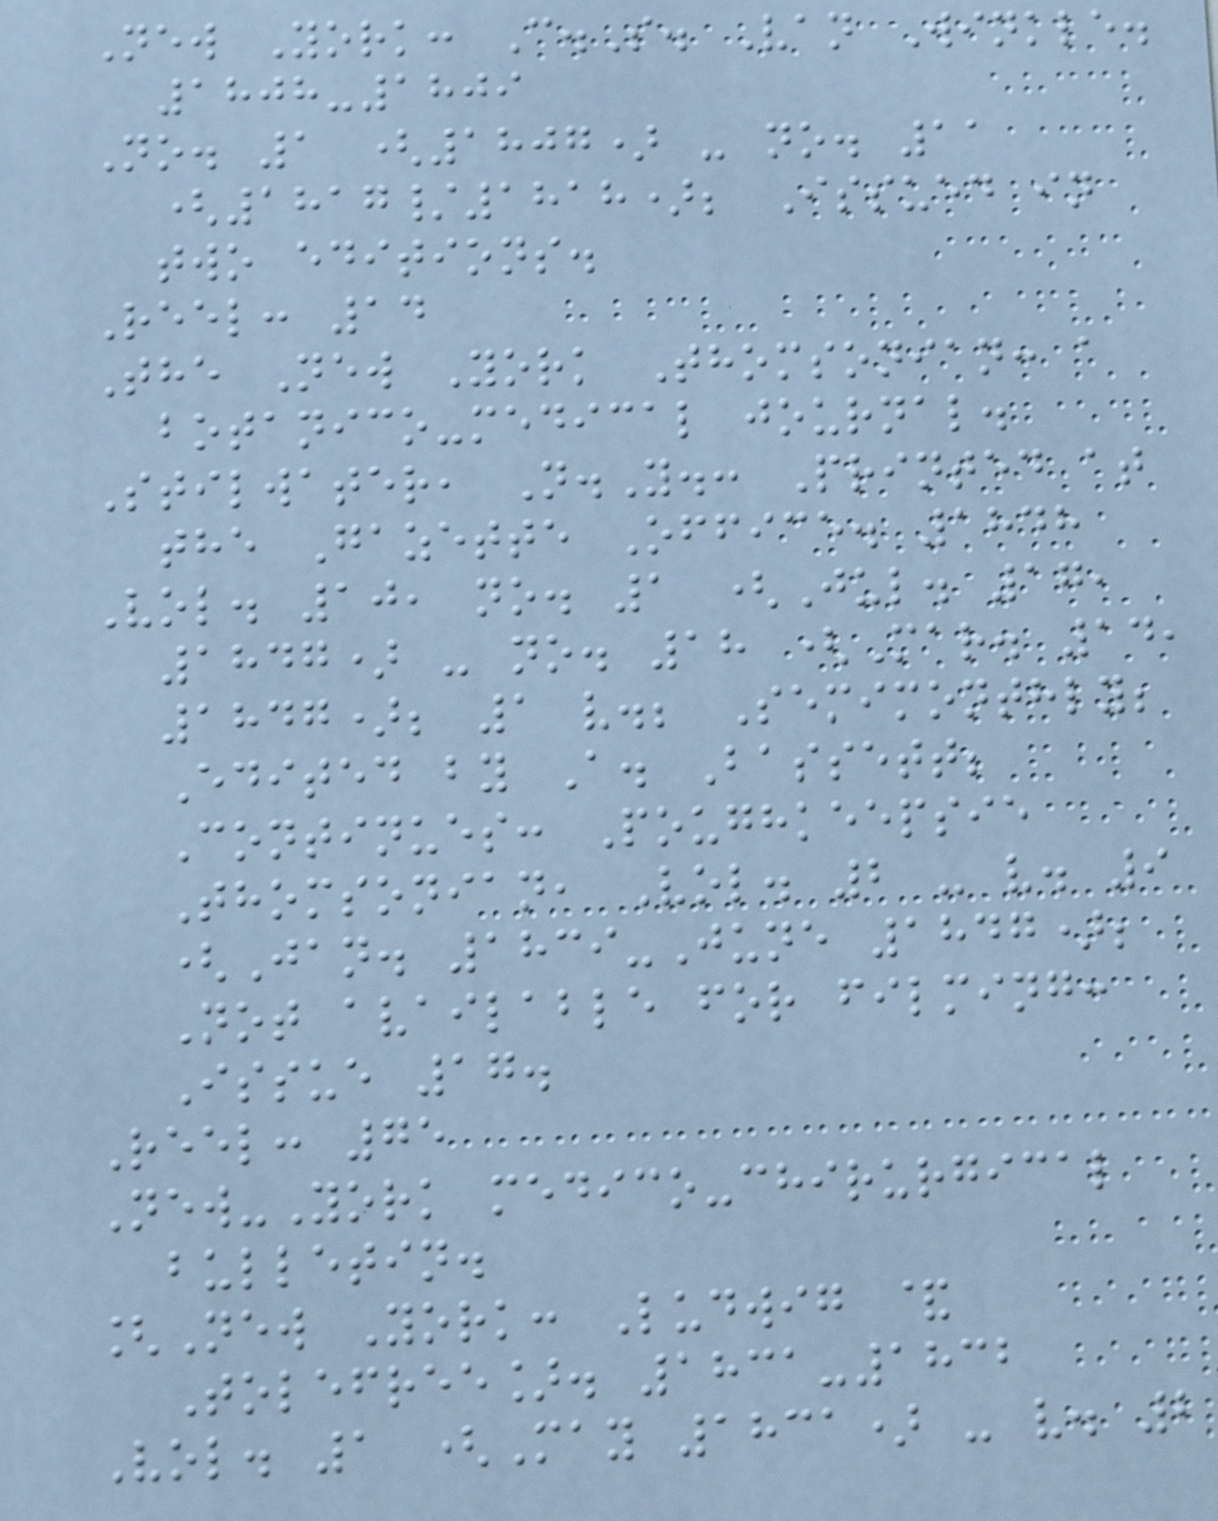New York: C.S. Van Winkle.
1808-1809
No. 1 (1807) - no. 11
(1817/1818); Issued in
two editions.
Reel: 14
The New York Thomsonian: a
botanico-medical journal.
Stilwater, N.Y.: Printed at
the Gazette Office. 1848
Vol. 10, no. 1 (Jul. 17,
1847) - no. 18 (Mar. 14,
1847); 1 v.; Semimonthly;
Edited by A. Bassett;
Continues: Poughkeepsie
Thomsonian, Vol. 2 - v. 9
(Jan. 1839-June 1847);
Not available for filming:
Issue 17.
Reel: 75
New-York medico-chirurgical
bulletin.
[New York: Ludwig &
Tolefree]. 1831-1832
Vol. 1 (May 1831) - v. 2
